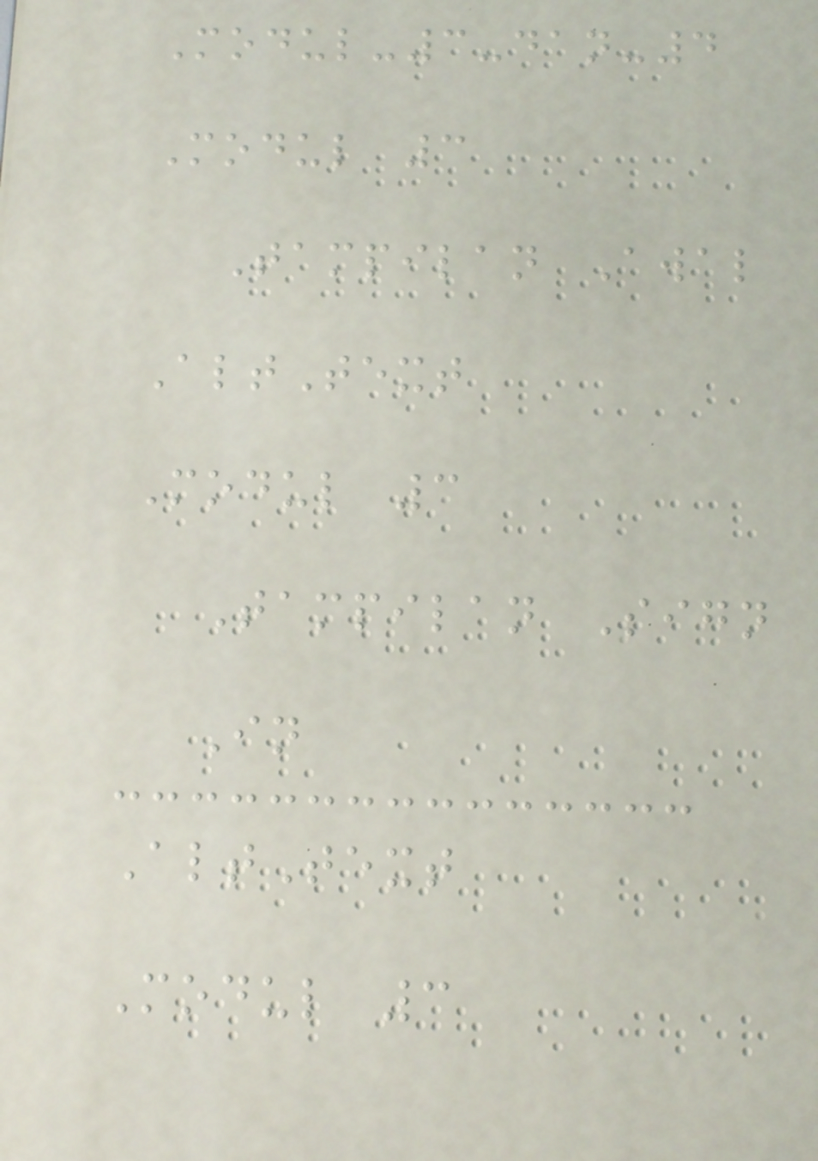Modul-3-dan-4
Modul 3
Tampilan Awal
AltText
Modul 3
Tampilan Sign
In
AltText
Modul 3
